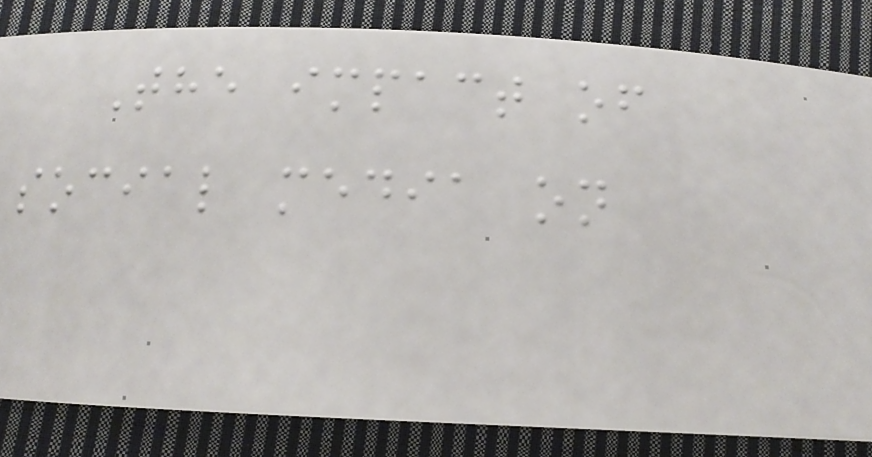The impact of
social media on
